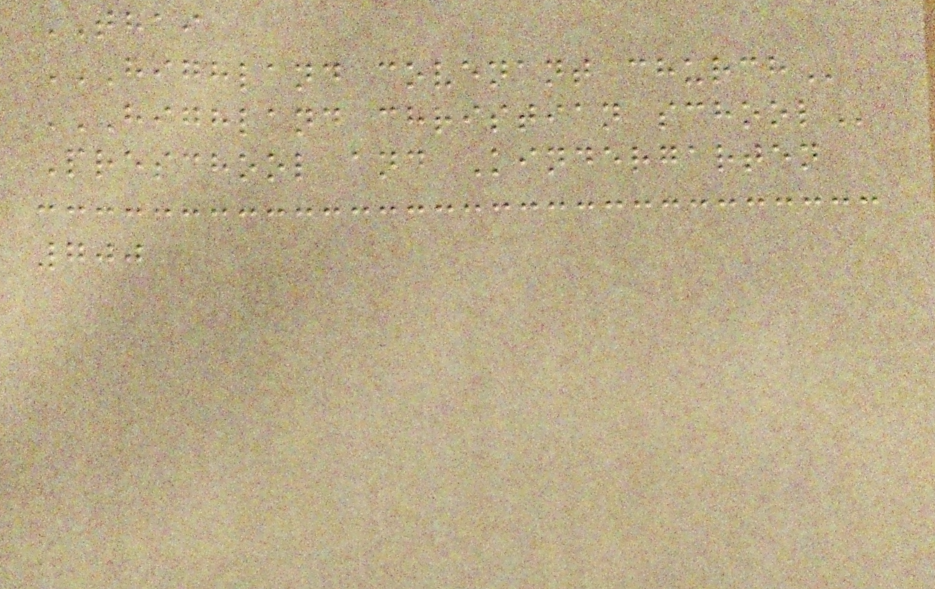THAI
HIGHLAND COVENANT CHURCH
HIGHLAND CHRISTIAN SCHOOL
Preschool and Kindergarten
700
